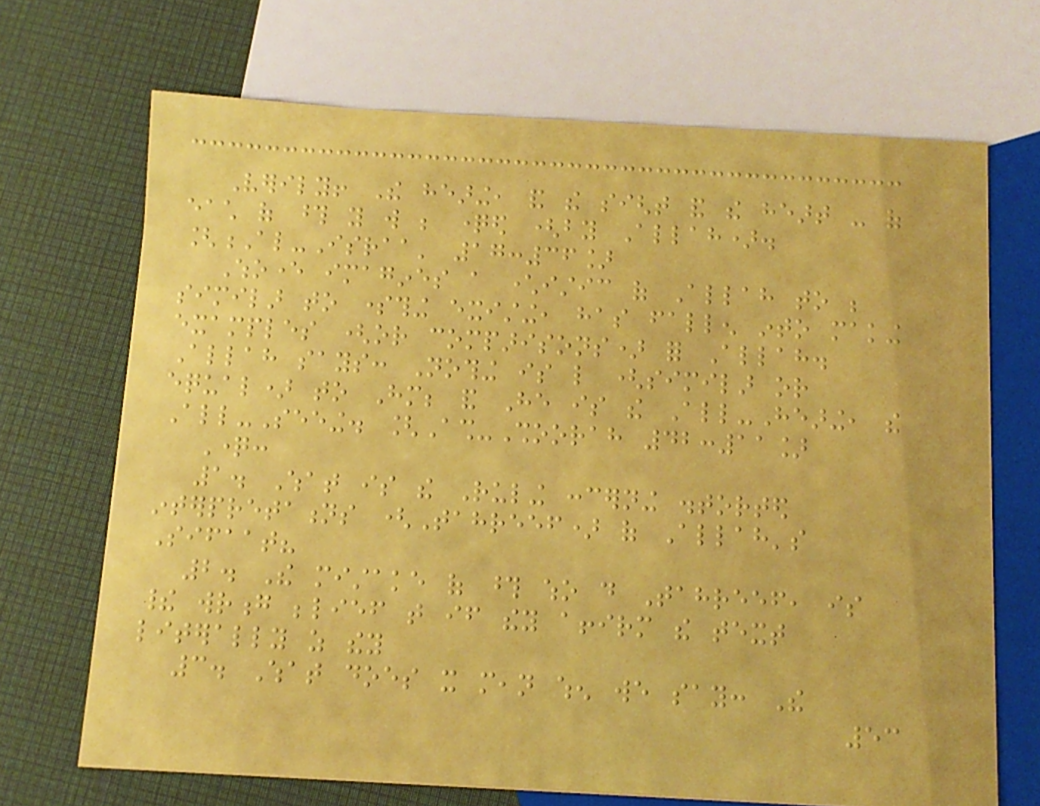Verily! The hearing, and the sight and the heart - of
each of those you will be questioned (by Allah).
[Al-Israa' 17:36]
Whoever imagines a characteristic of Allah to be
similar to something existing, has fallen into making
examples (or comparisons) for Allah.
Allah says: Nothing is like (similar or
equal) to Him; and He is the All-Hearing, the
All-Seeing. [Ash-Shoorah 42:11]
Question:
1. What is the Ruling concerning distorted
interpretations (Tahreef) of Allah's
Sifaat?
2. The mistake of those who do Tahreef, is
their wrong belief that if they affirm the text
literally as they
3. What does it mean when we say: The
53
